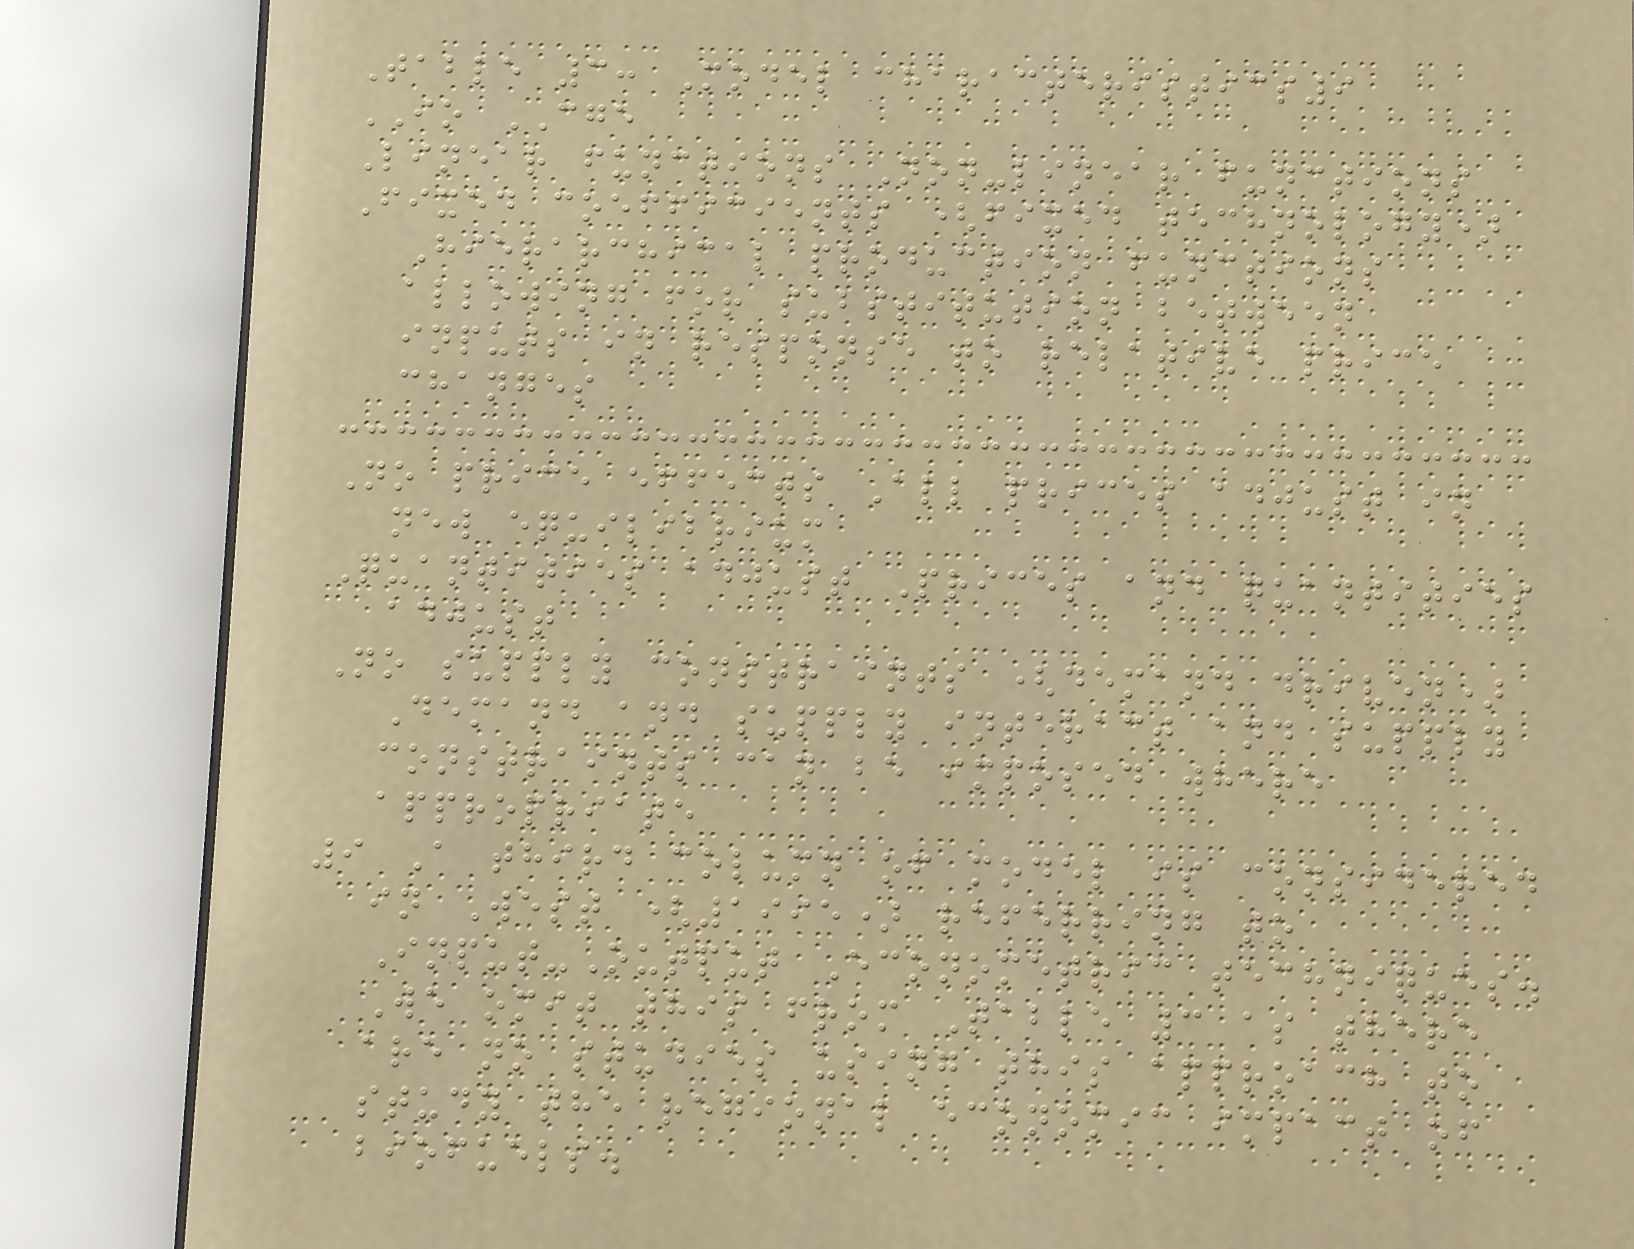Table 3: Model characteristics9
IO CGE
Linear functions Non-linear functions
Fixed coefficients (fixed technology)
Hierarchical production functions
allowing for substitution between
inputs in response to relative price
changes
No price effects All prices adjust in
new equilibrium
Quantities adjust Prices and quantities
adjust
No supply constraints (demand driven)
Demand and supply interact and supply
constraints can be imposed where
appropriate
9 A third column of model is considered
in West (1995) referring to
Input-Output Econometric techniques.
We omit this from Table 3 as there
are no studies using this approach to
study the regional economic impact of
biofuels.
